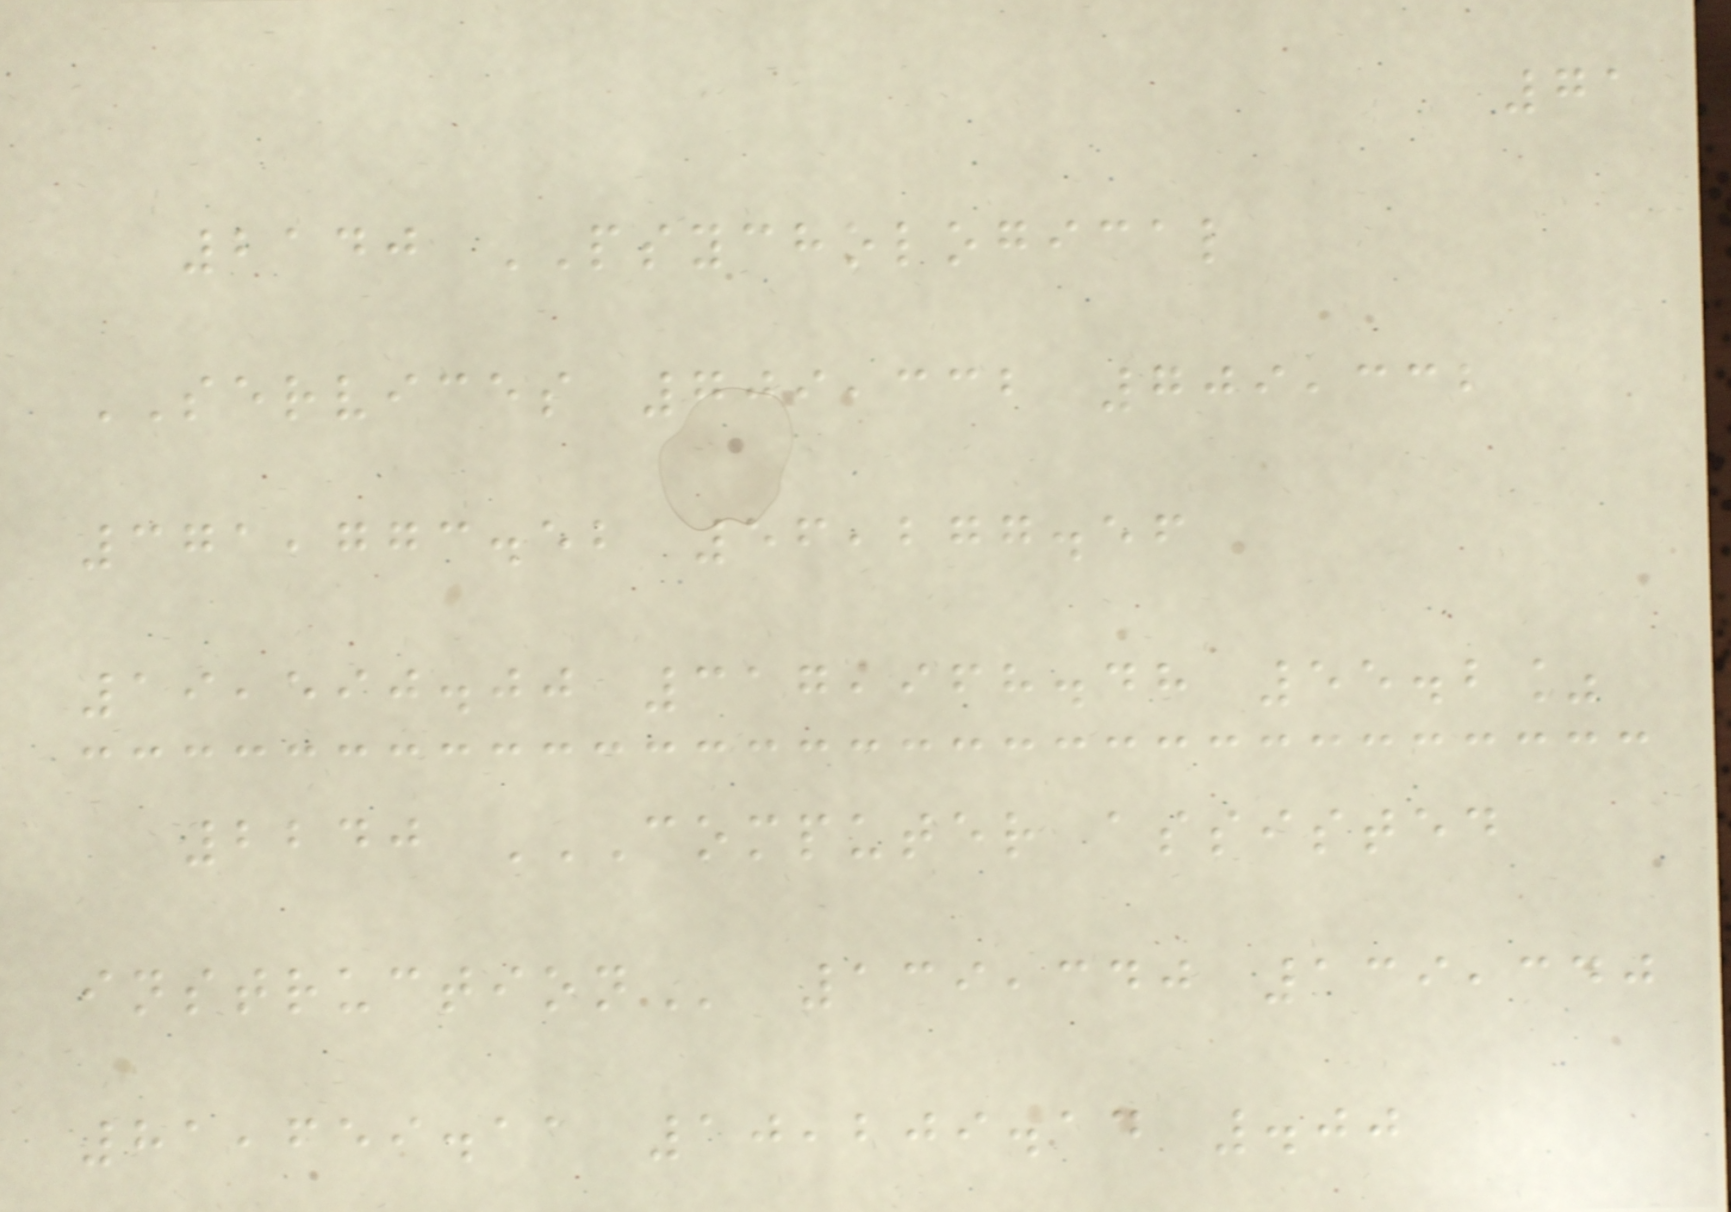71
2140 PSYCHOLOGICAL
SERVICES 709,332 709,332
371,773.52 56,277.56
19,590.00 317,968.48 55.2%
2240 COMPUTER ASSISTED
INSTRUCTION 139,340 139,340
81,659.11 10,209.14 .00
